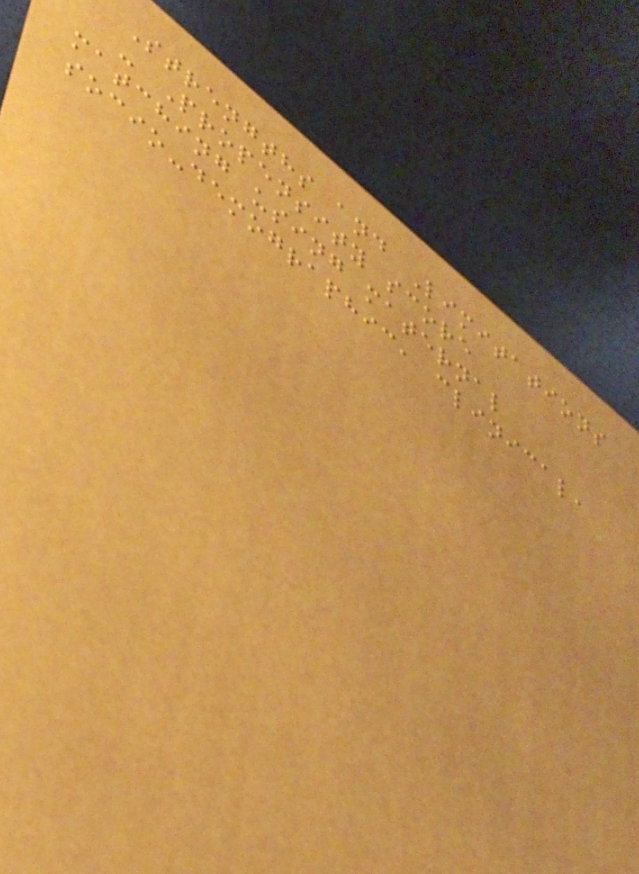Strengths and Limitations
- Propensity score
matching using maternal
socio-demographic, clinical,
